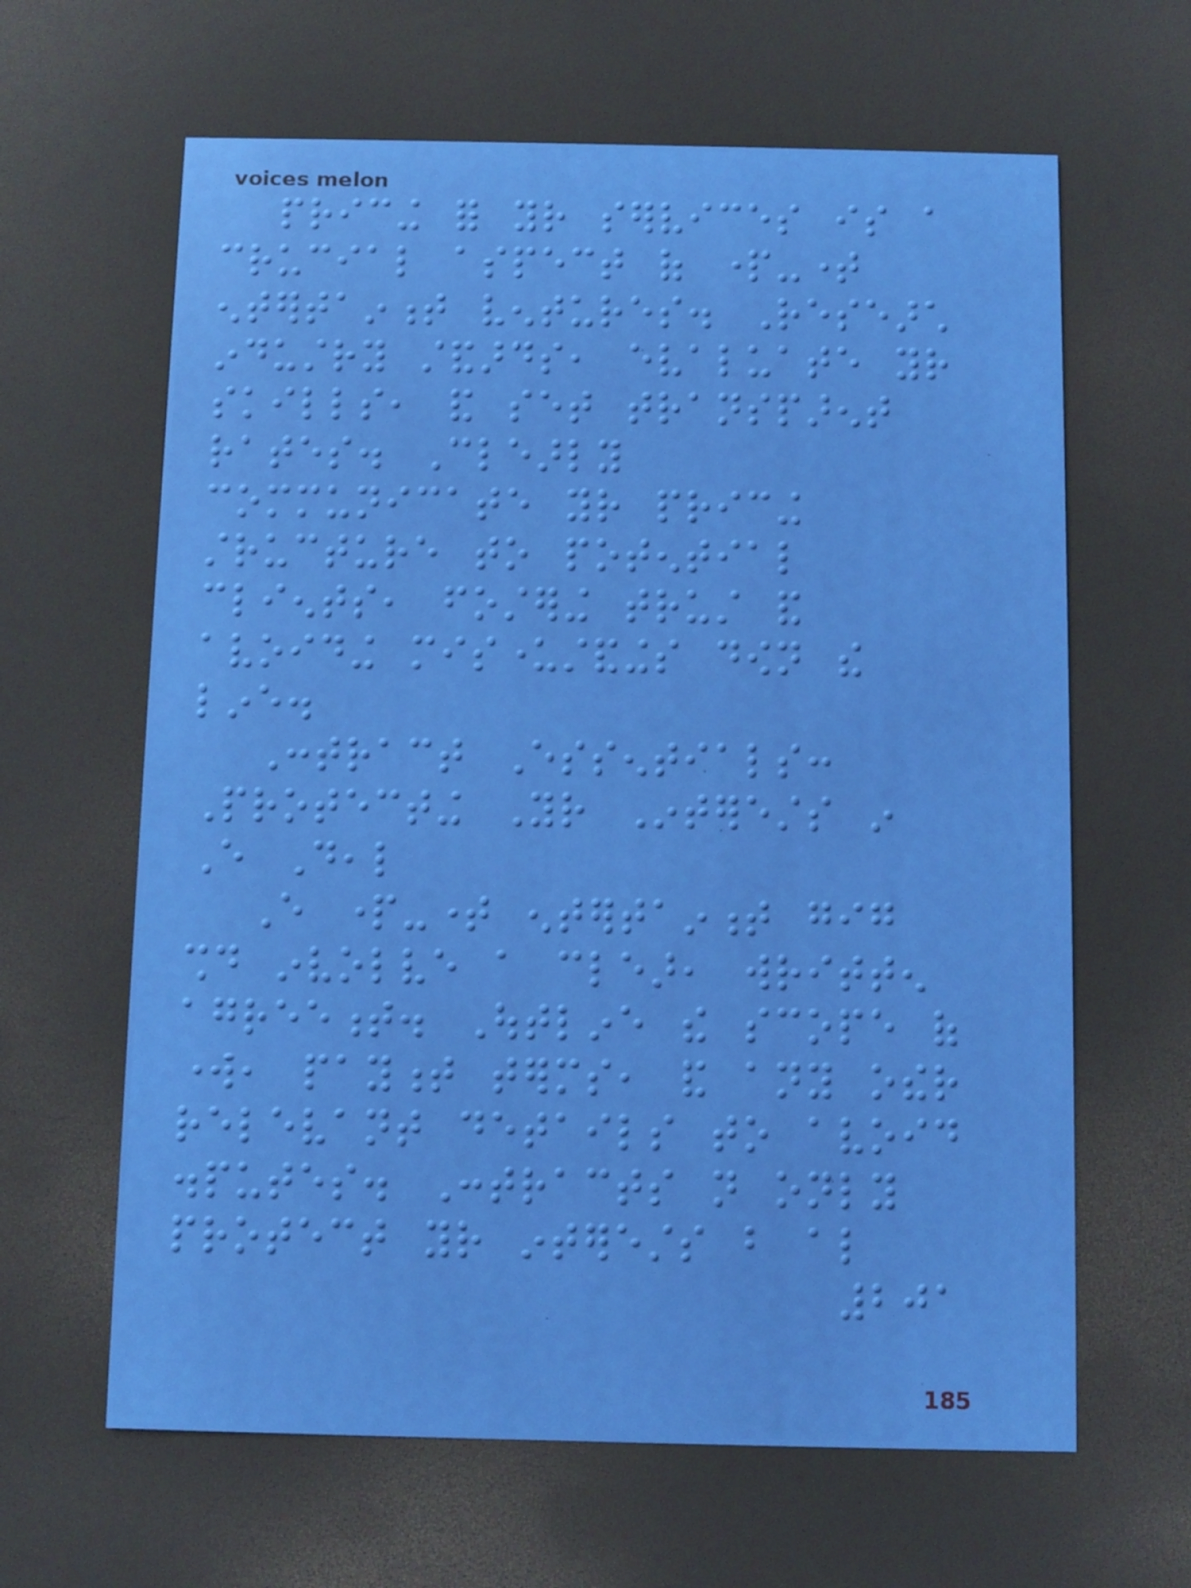pricing for your services is a
crucial aspect of part-time
entertainment ventures. Research
industry standards, evaluate your
skills, and set transparent
rates. Clearly
communicate your pricing
structure to potential
clients, fostering trust and
avoiding misunderstandings down the
line.
Contract Essentials:
Protecting Your Interests in
Every Deal
Every part-time entertainment gig
should involve a clear, written
agreement. Outline the scope of
work, payment terms, and any other
relevant details to avoid
disputes. Contracts not only
protect your interests but also
201
